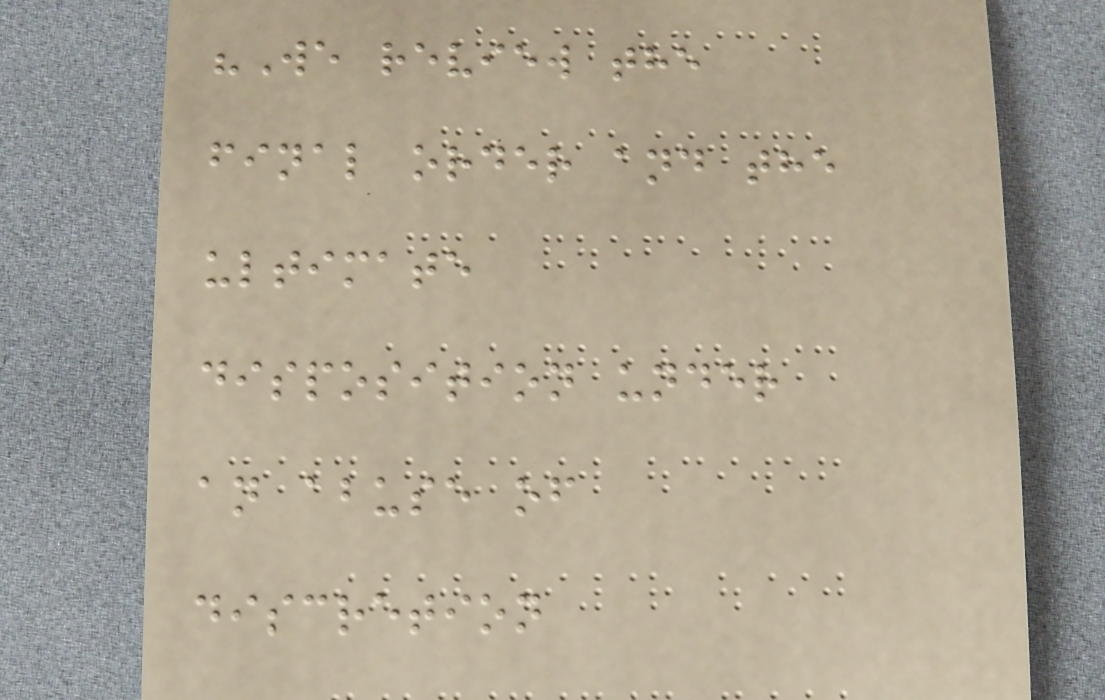"We review the
final order and the
ultimate
disposition under
an abuse of
discretion
